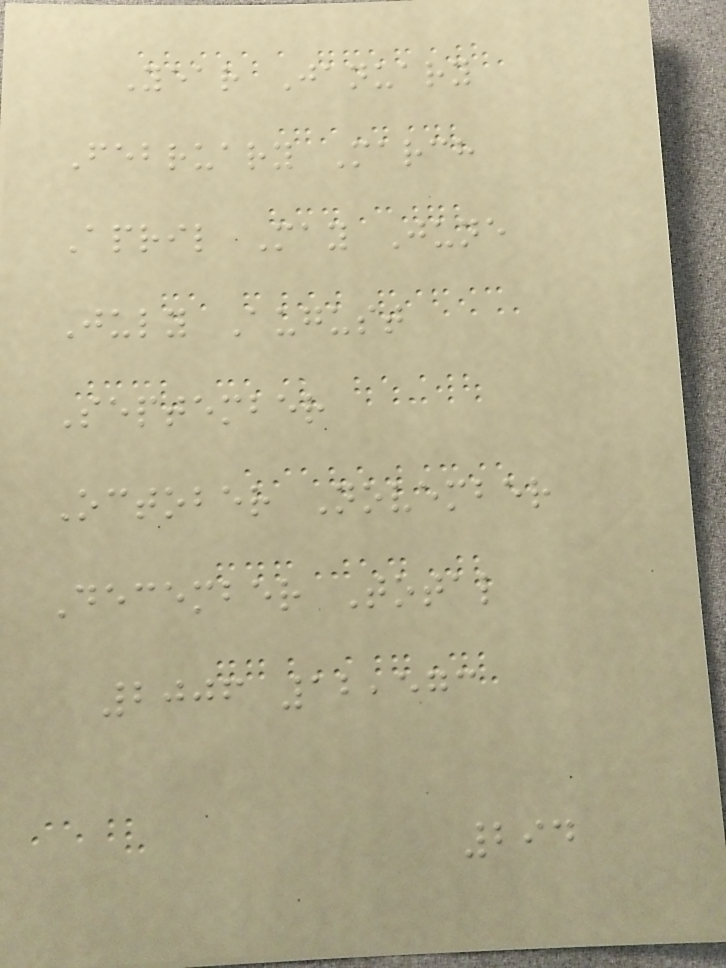Year January
February March
April May June
July August
September
October November
December Total
2006 12,573
294
